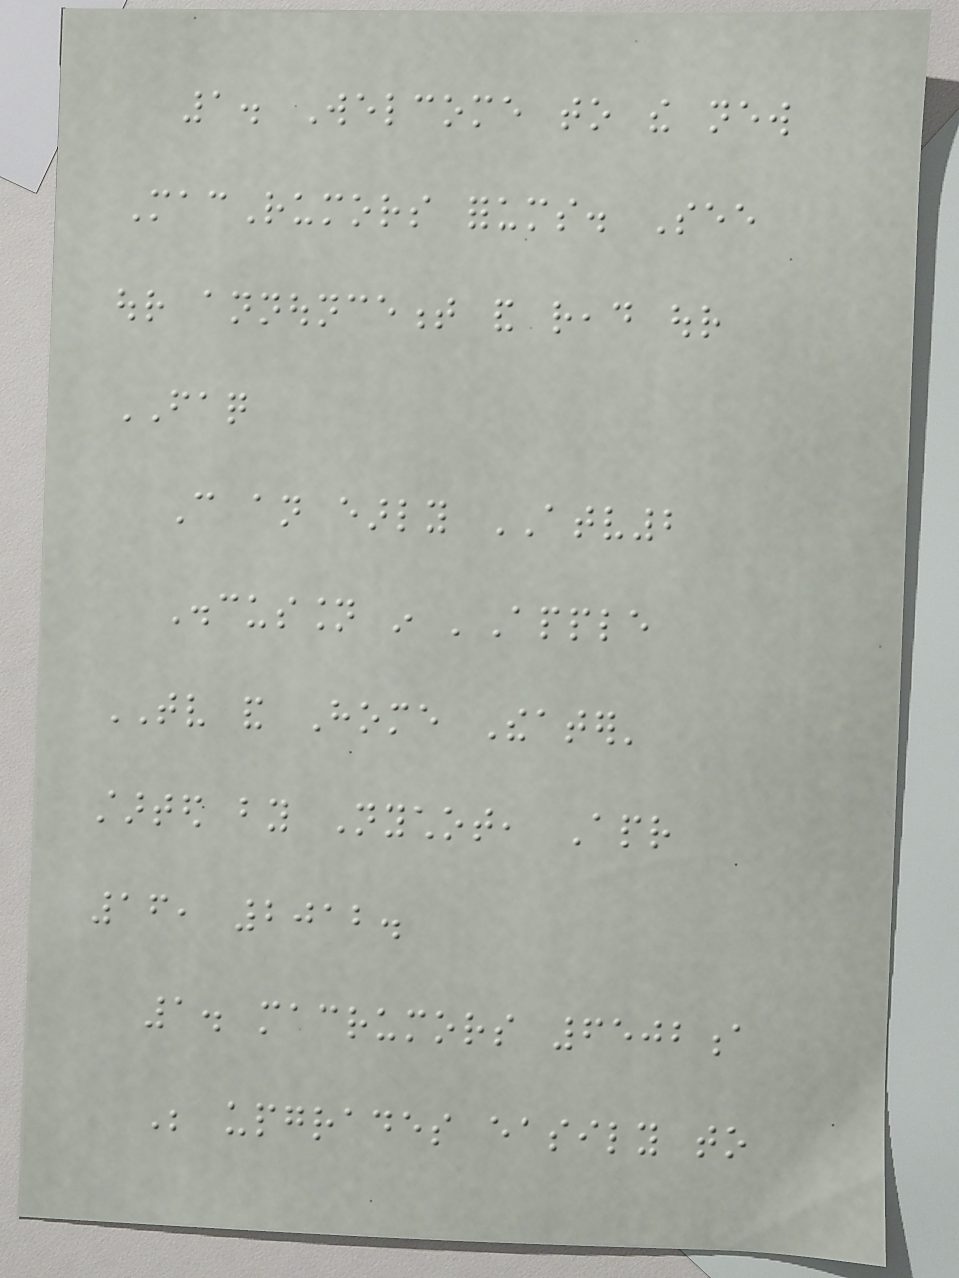1. Welcome to the new
MacRumors forums. See
our announcement and read our
FAQ
Can an early ATV2
Discussion in 'Apple
TV and Home Theater'
started by Nychot, Apr
16, 2012.
1. macrumors 6502a
Be upgrades easily to
